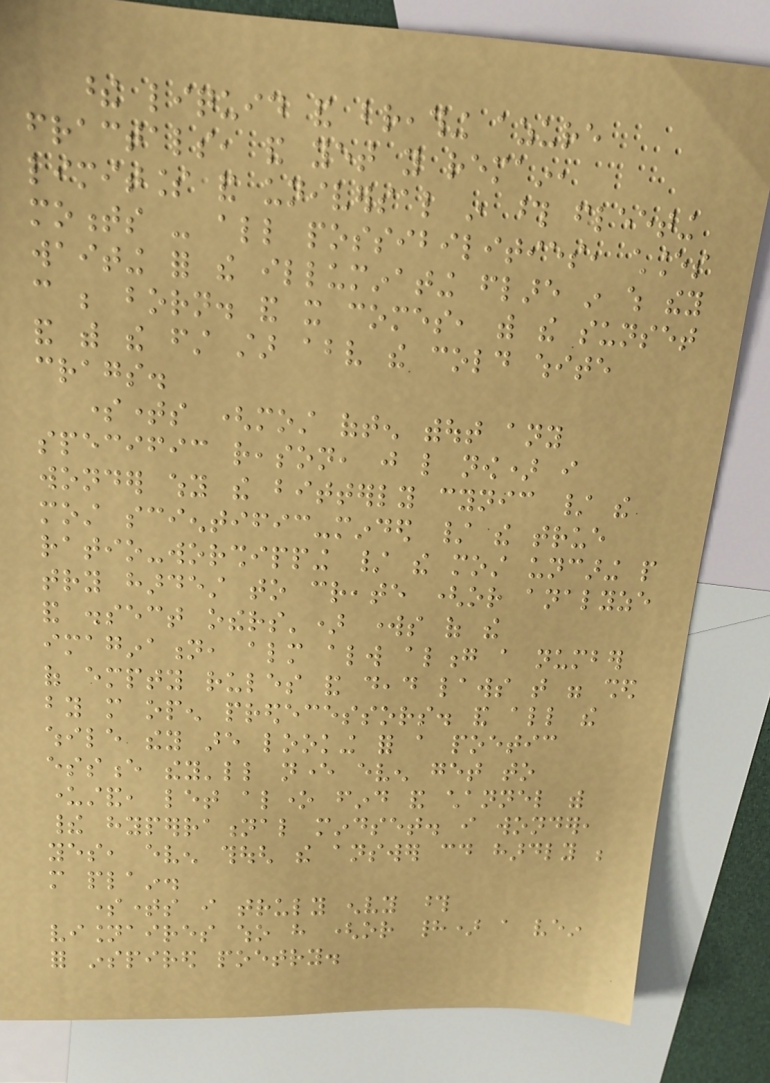these liquid and breathing azure
fractals, and yet you remain,
limitless and universal in those fleeting
moments - all possibilities, chances
waiting for the illuminating flare in which they
can be born. and it comes, with the sunset
and with the first star above the cold white
crags.
sometimes (most often without any
specific reason, just like now) i
wonder why the bitterly cynic / the
most scientific-minded / the true
ratio-worshipping / the most uncaring people
try hardest to create (or analyze
and dissect others') works of the
imagination, almost always along a number
of empty rules and dead laws that were shed
by more open predecessors. and all the
while they are looking for a poetic
essence they'll never even get to
understand, let alone find and channel with
their hyperrational mindset. i wonder,
yes, even though the answer could hardly be
more plain.
sometimes i truly envy those
visionaires who have (or had) a vein
for inspired poetry.
